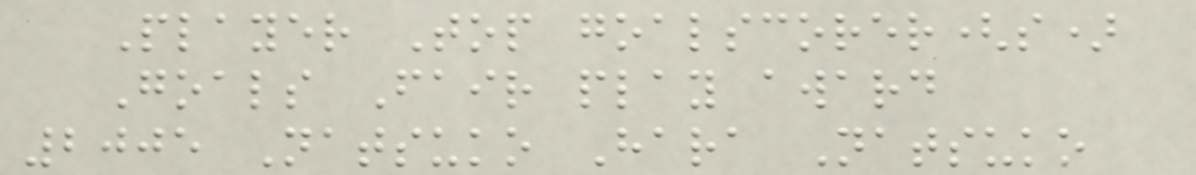Player Top goalscorer(s)
Goals Fair play award
2005 Natsuko Hara Natsuko
